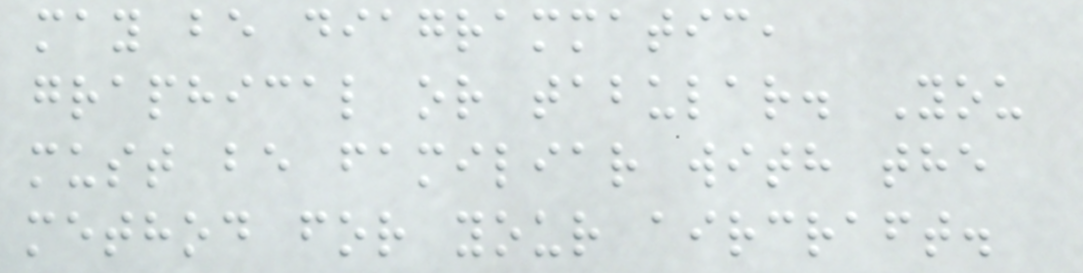may be diagrammatic,
graphical or tabular. You
must be familiar with the
method for your aircraft.
